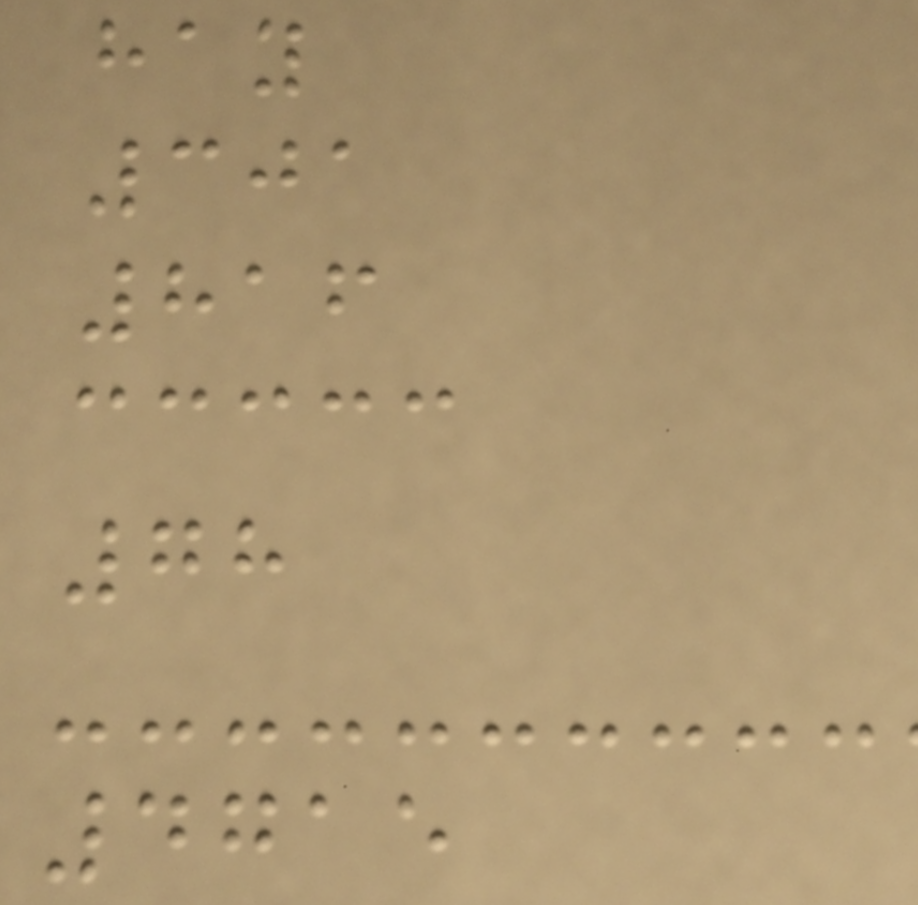hay
301
816
78
4715
